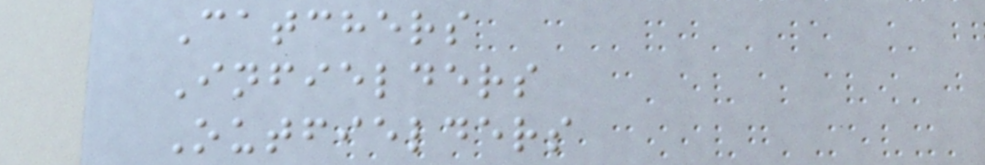Catchers
Infielders
Outfielders
